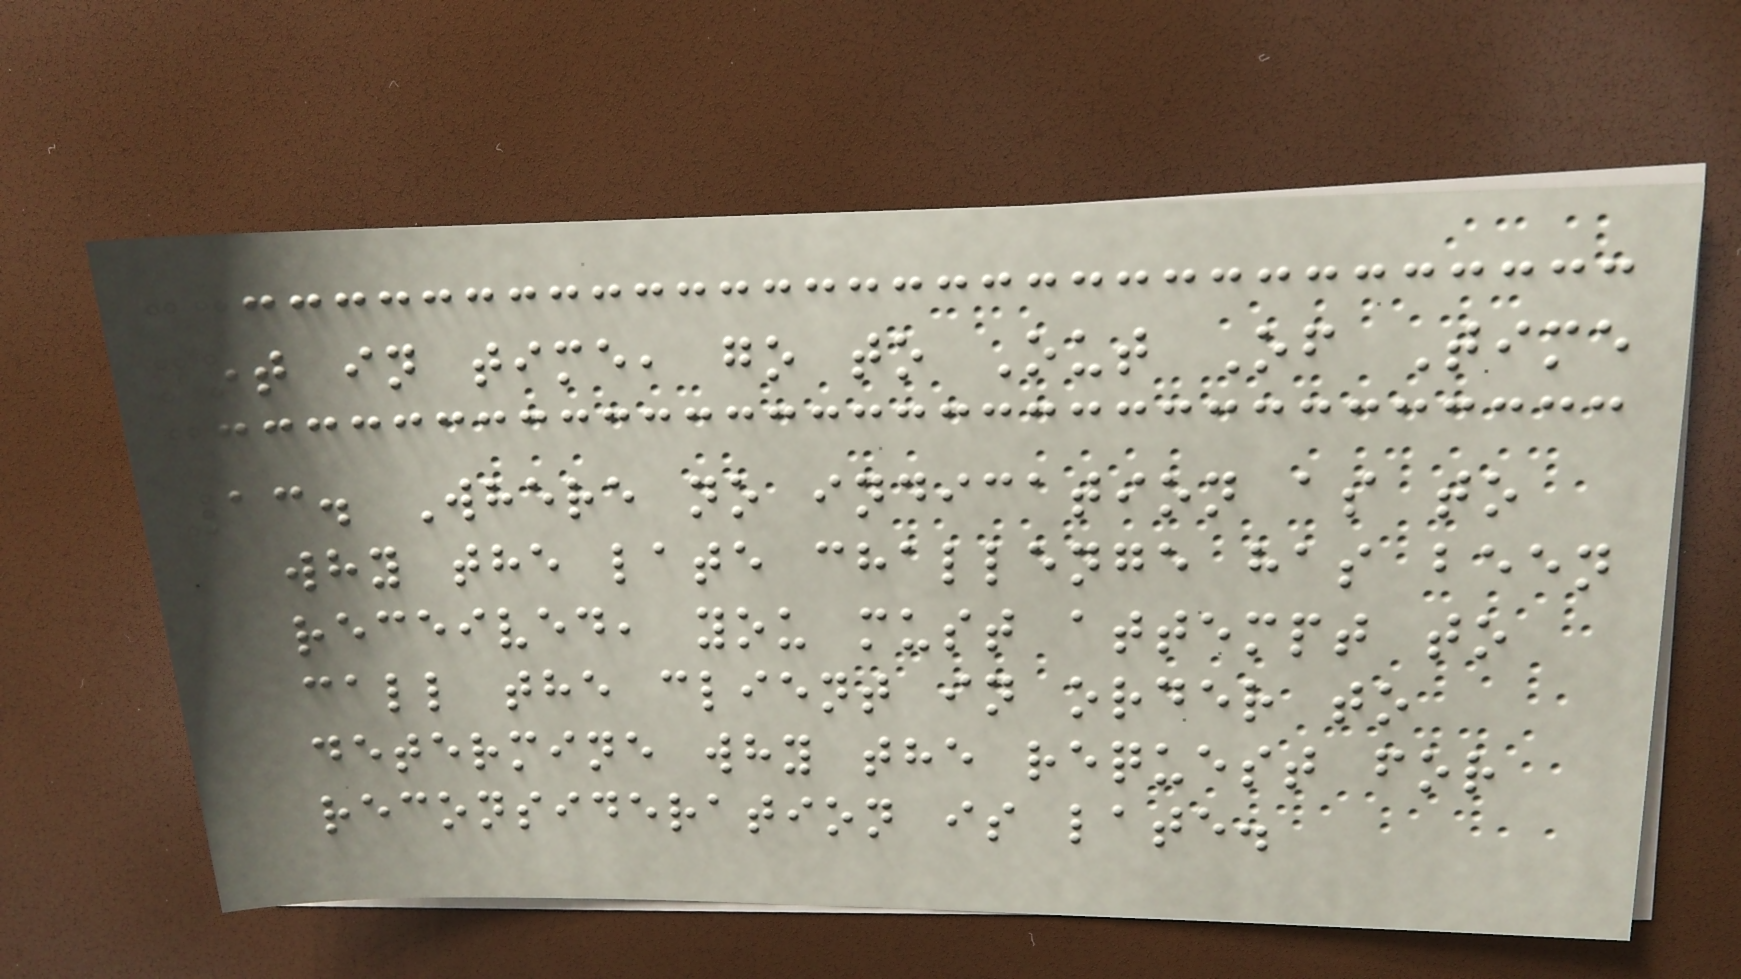not in time, go to Out Of Time
13. Where no indication as to
why the late challenge has been
received, you must attempt to
call the client in order to
determine why the request for
reconsideration is late.
